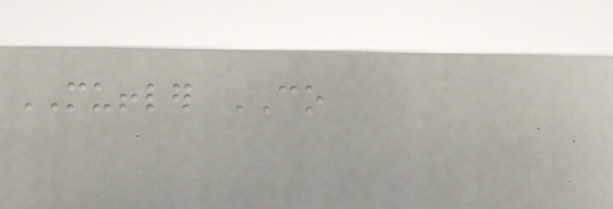MUFFLER CO
